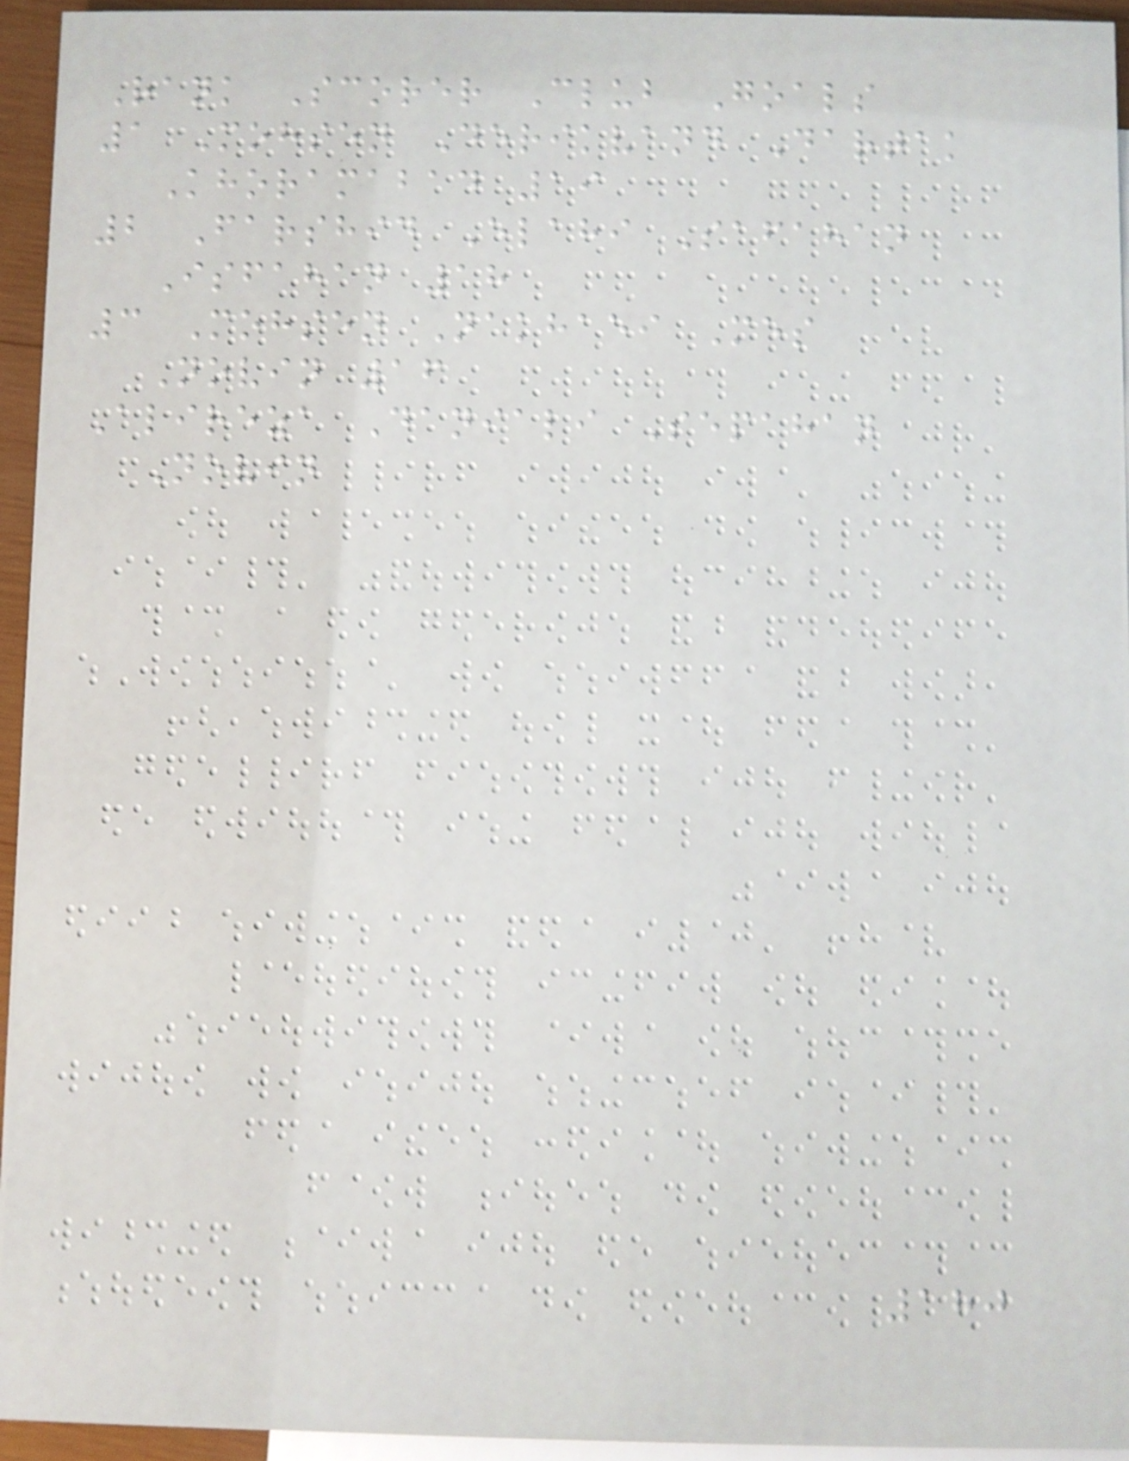Rank Scorer Club Goals
1 Mohsen Derikvand Dartak
Khoramabad 19
2 Farshid Elahi Safahan
Isfahan 18
3 Mohsen Nakhaei Mes
Novin 16
Alireza Daniali Sepahan
Novin
180
